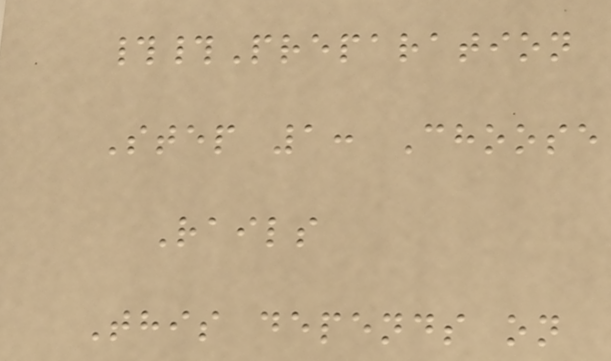##Preparation
Step 1: Choose
Rails
This depends on
